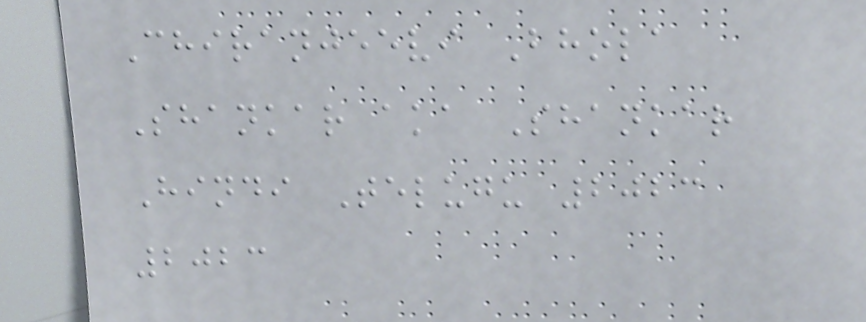Chiranjeevi Bhola
Shankar aka Shankar
Hindi Telugu 2023
2023
